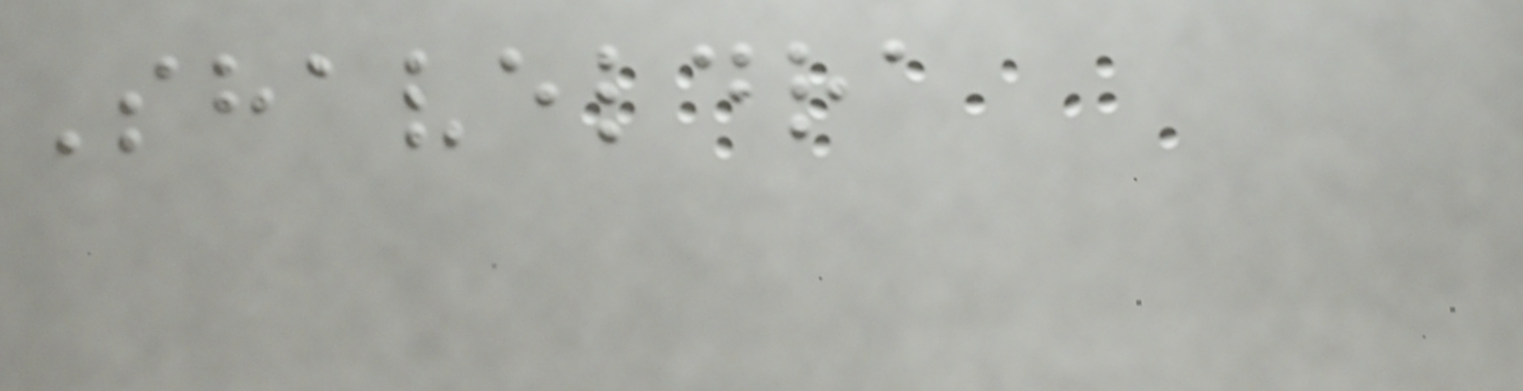Shaveldra
